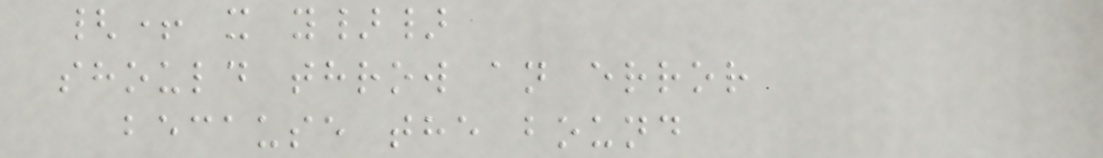{+ x y}}
should throw an error
because the bound
